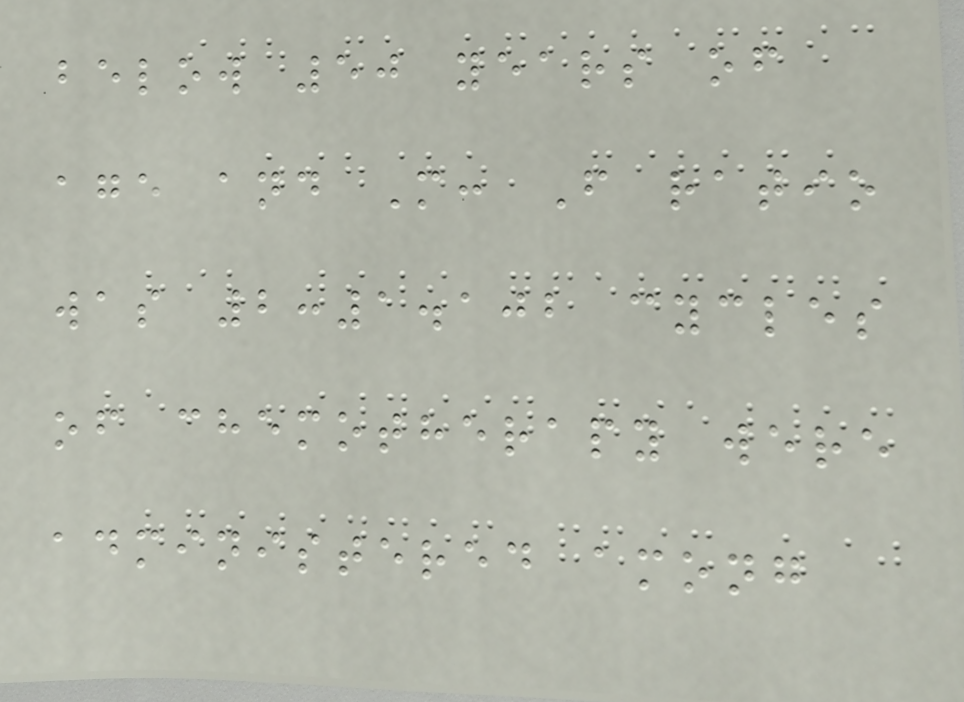below 50 years of
age and M: F ratio
was 2:1.102 cycles
of chemotherapy were
administered among
